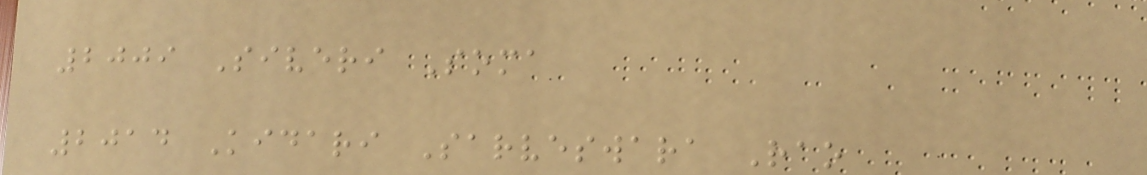2009 Siveri Soma
2014 Kidari Sarveswara Rao
